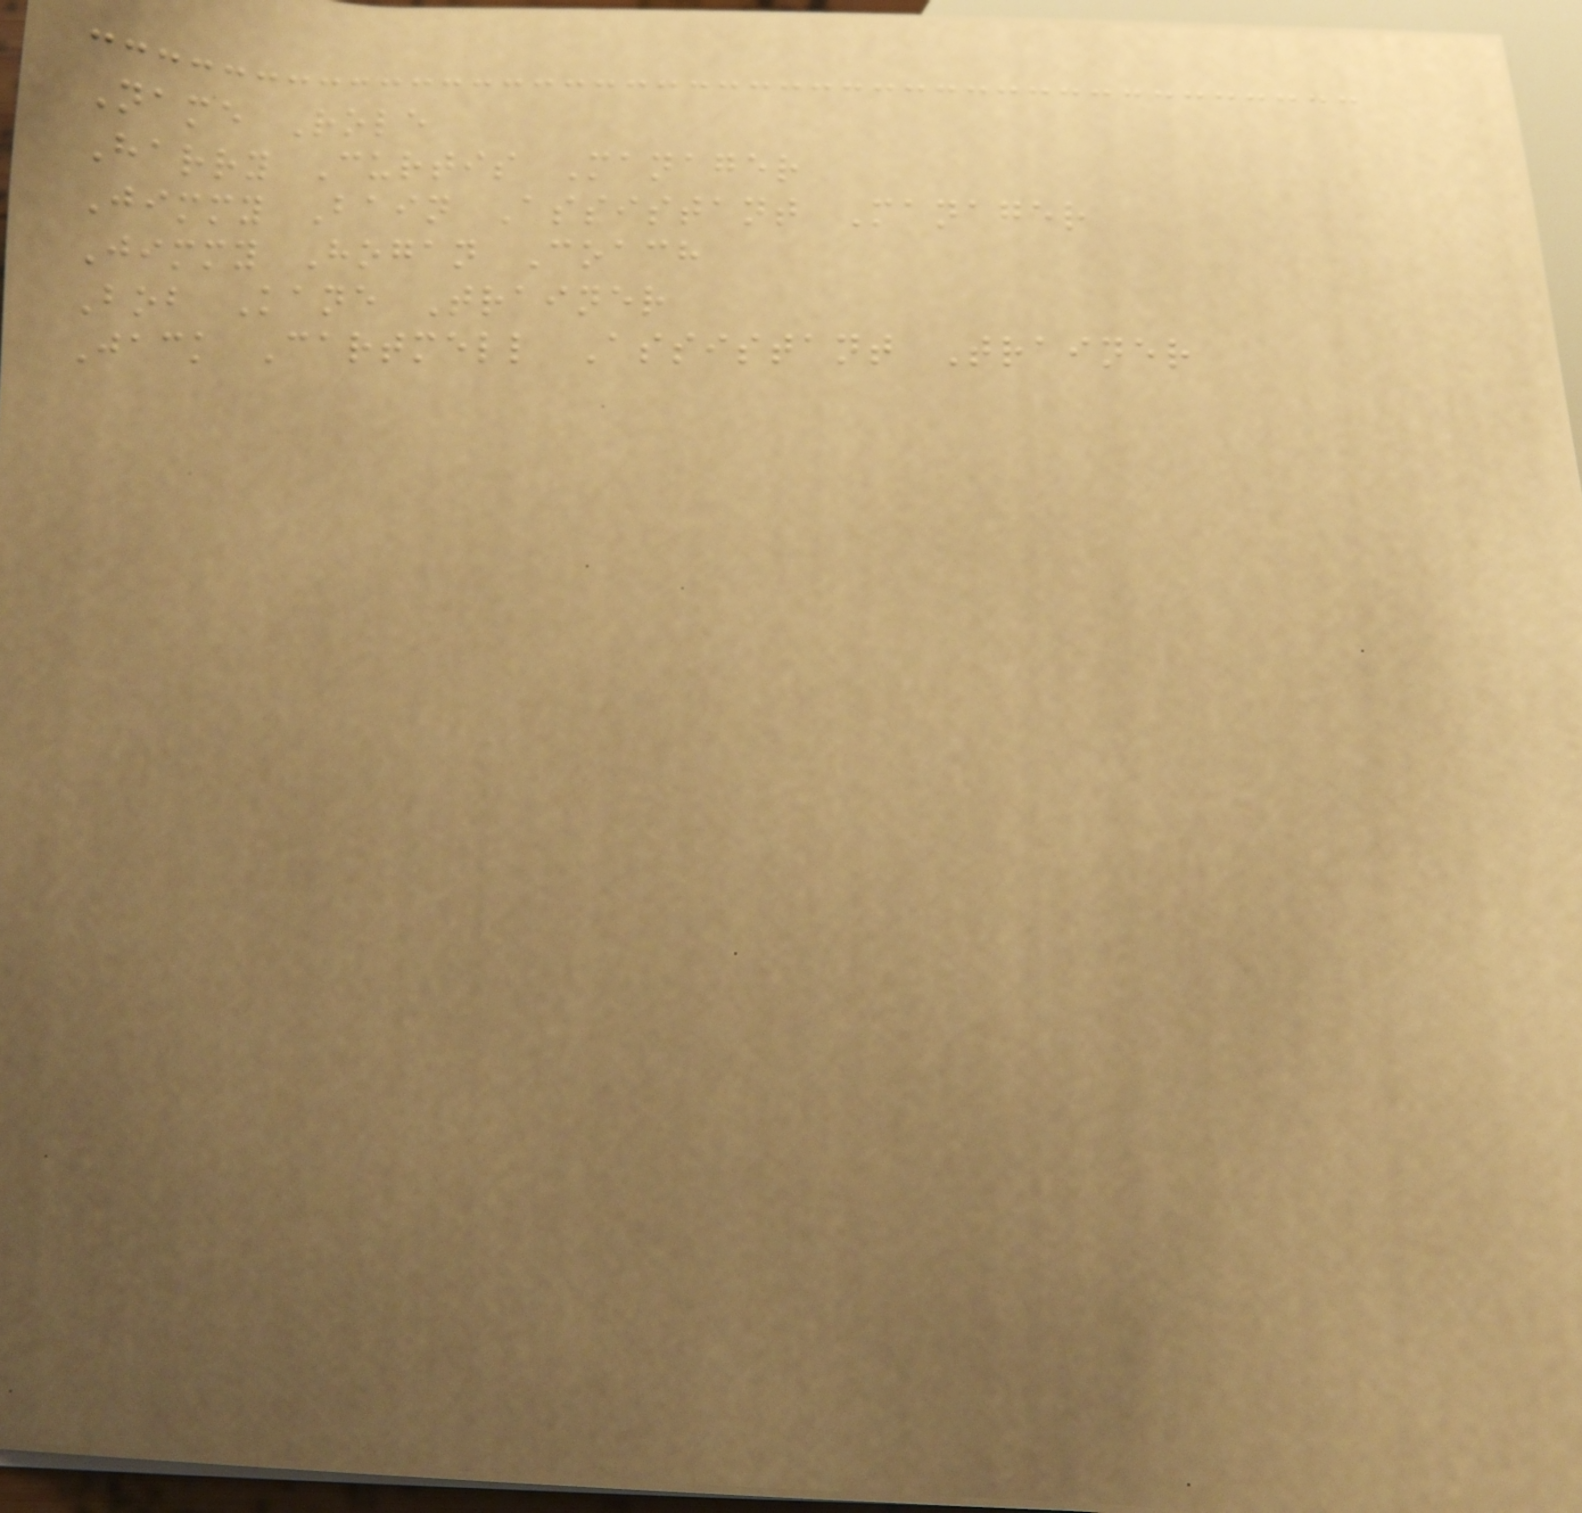Name Role
Harry Curtis Manager
Jimmy Bain Assistant Manager
Jimmy Hogan Coach
Bob Kane Trainer
Jack Cartmell Assistant Trainer
